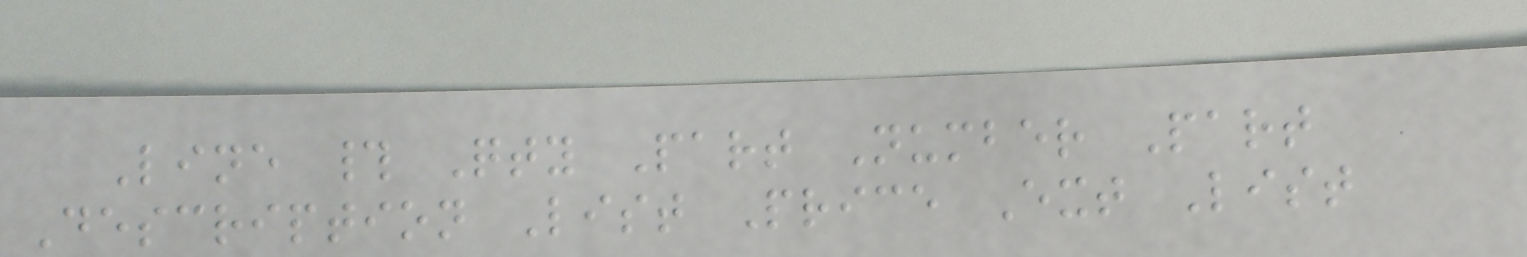Line # Qty Part Number Part
Description List Price Ext List
